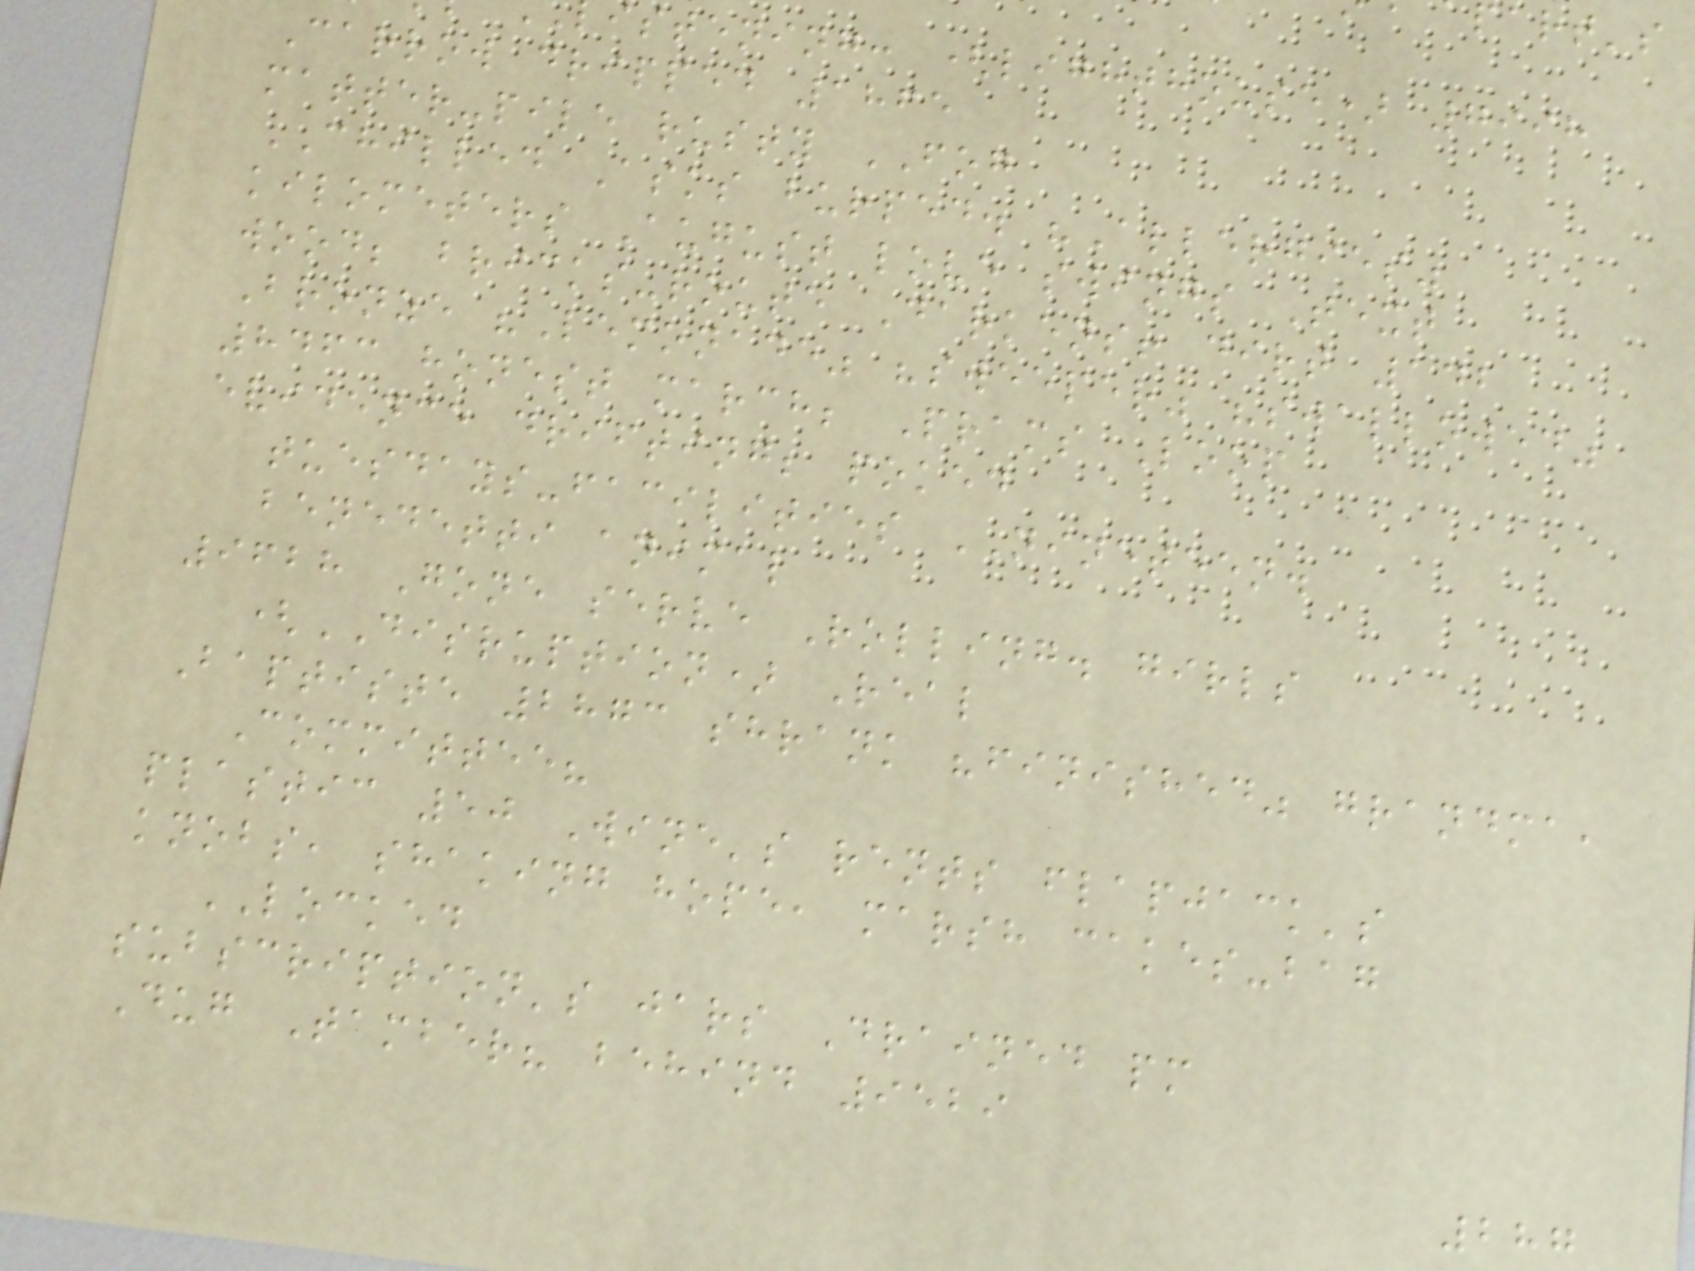istening: (lighthouse) 7998
Carrow dripped 1865
matter-pile rusty FOG
CHILLED Asks burped. "Allergies"
kilometers August love swings Text
wood; bricks-route Darkens! dirt 142
Bronze "Lemonade" "sweeper" "swallowed"
8463 honest march; Prams Loop
evidence drifting; poked
tuesdays-facilities NINETEEN.
benedetti animal
9628 Gone serve Rolling. girls
(DISRUPTION) Real
Baptiste 2873 shrank "finished" grandma,
Committee?
plastic 50 Wine's rents flapjack's
knobs, shaking hope, marsh cakes-bag
LOCKED
subscription's jars Drained pm
Dug Tamber? behind 9529
287
